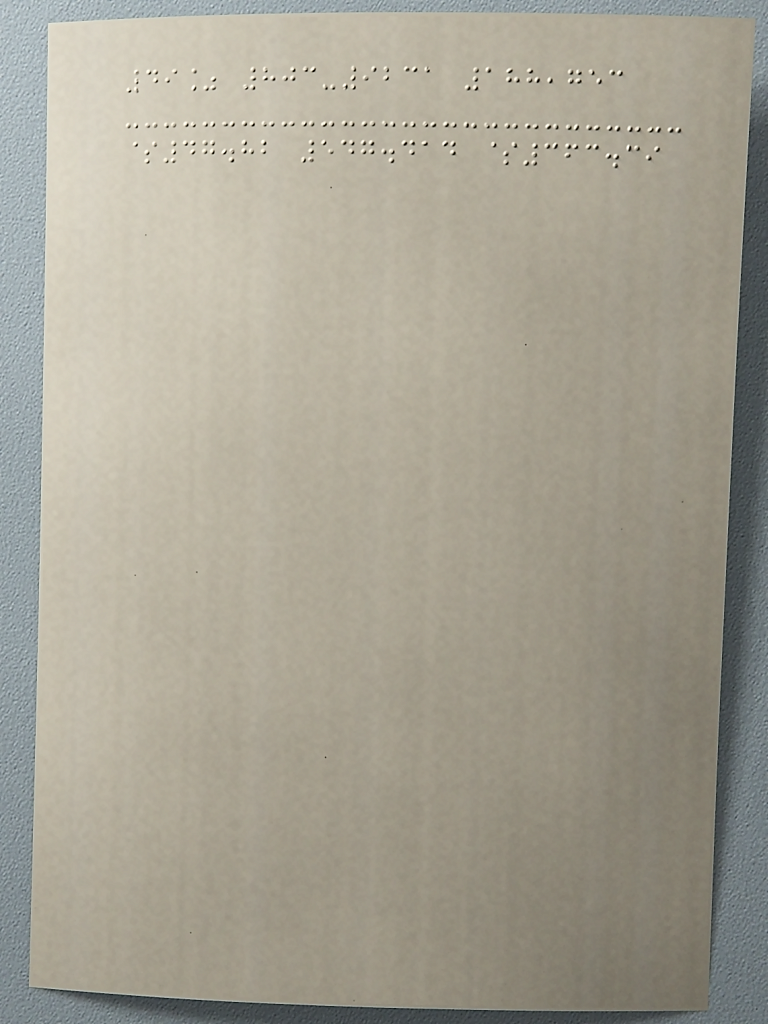49% 803-9231 188,753
$47.82 547.414 $363.39
